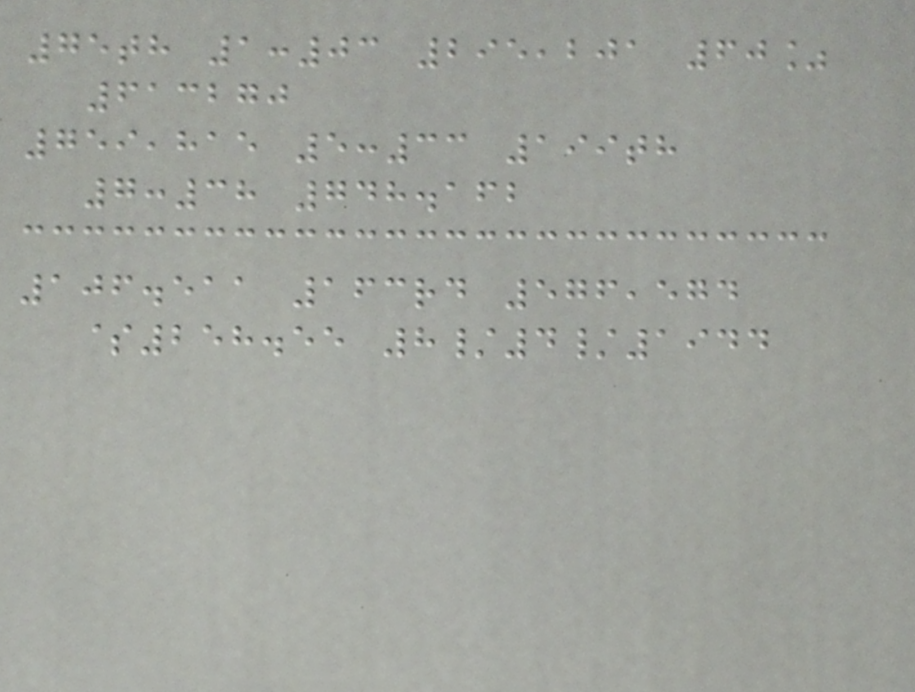75th 1:03 295,201 60%
613270
759,815 5:33 199th
7:38 748.162
106.511 163rd 576,574
$258.55 8/4/1944
